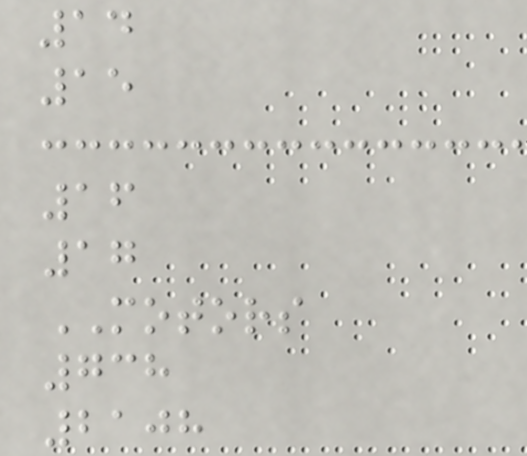14
15
16
17
MOTORS
738
2108
